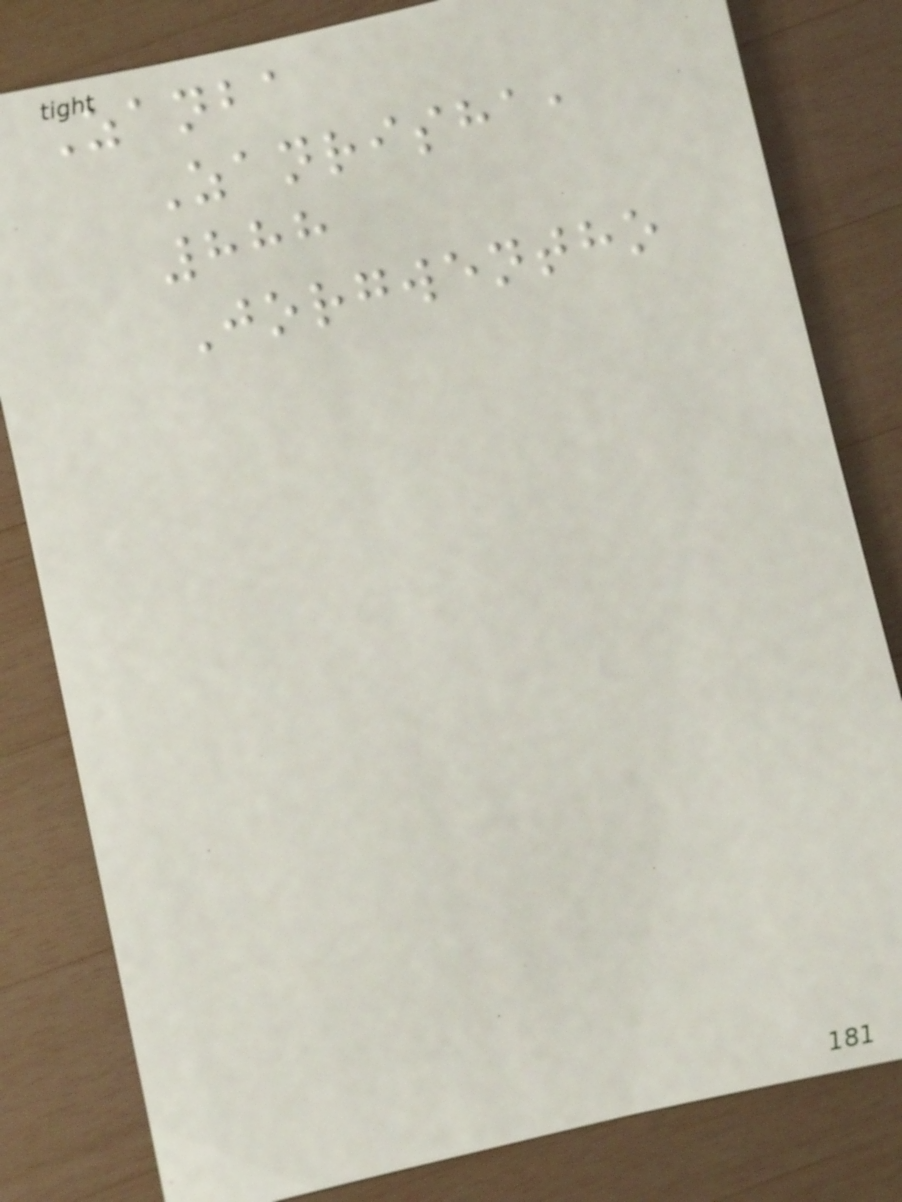Zanba
Zanrisha,
888
Jorgwentho
